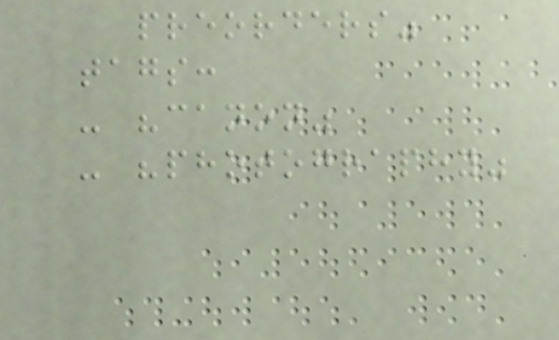preorders"
tags:
- "canon"
- "photography"
